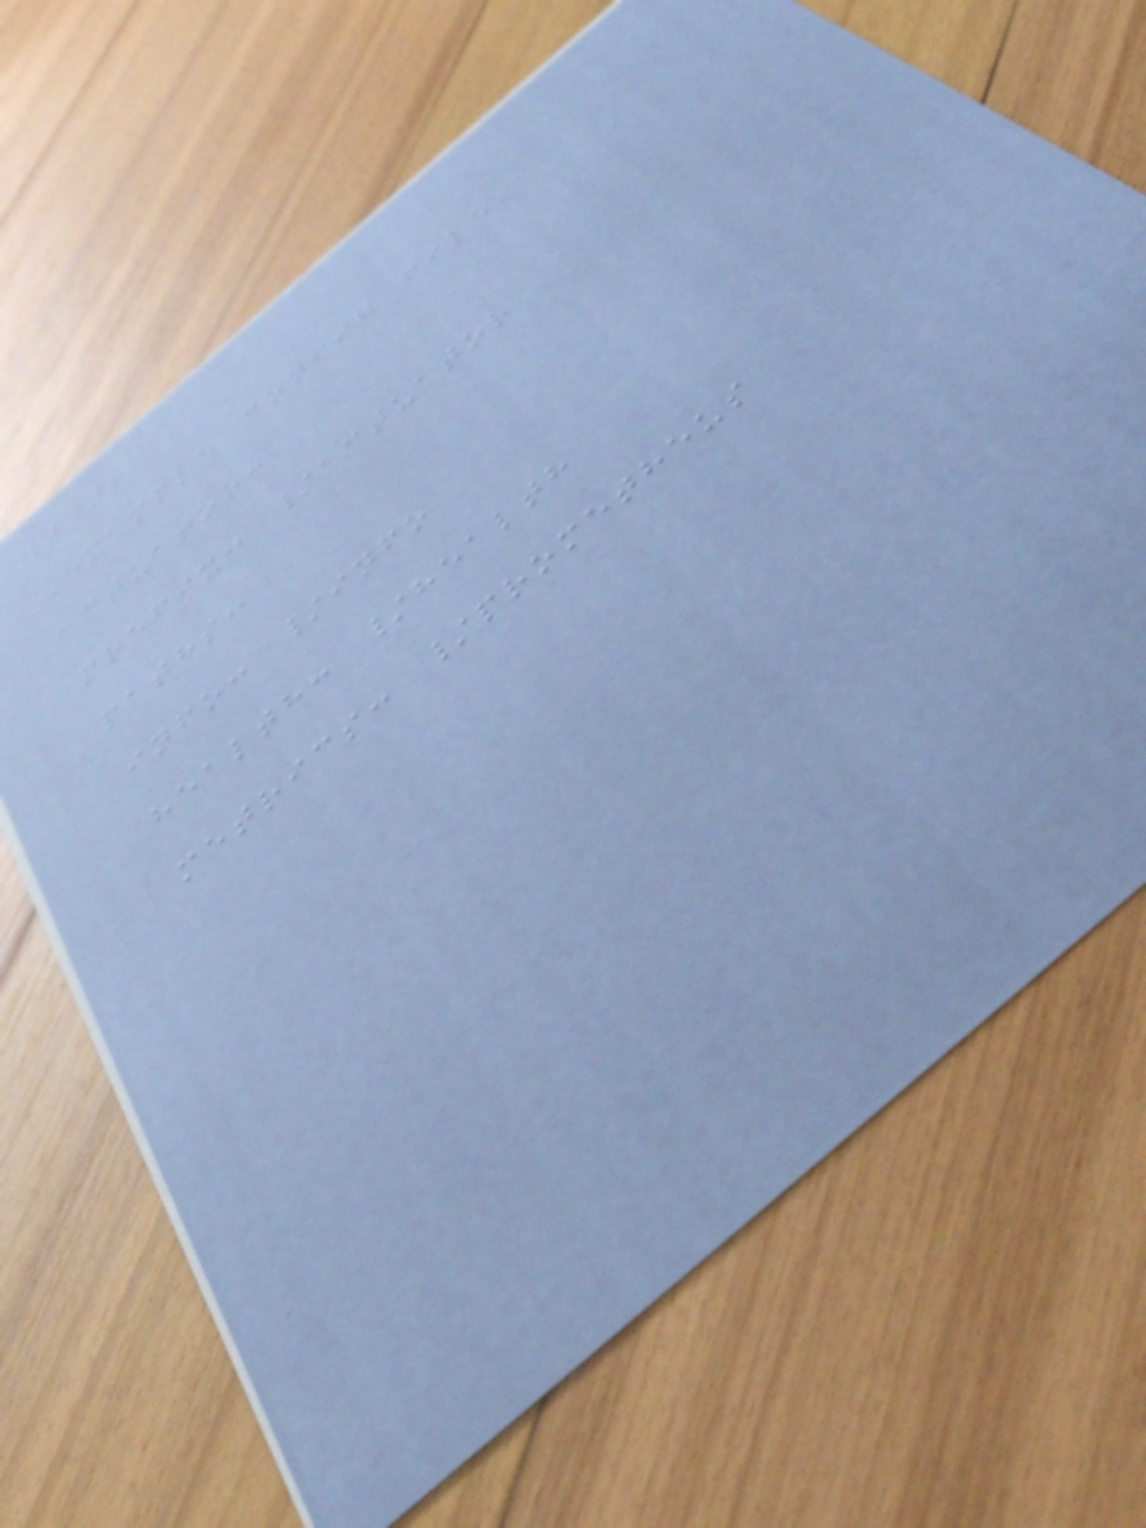});
Example config file
actuator:
prefix: /actuator
paths:
info: /info
health: /health
metrics: /prometheus
